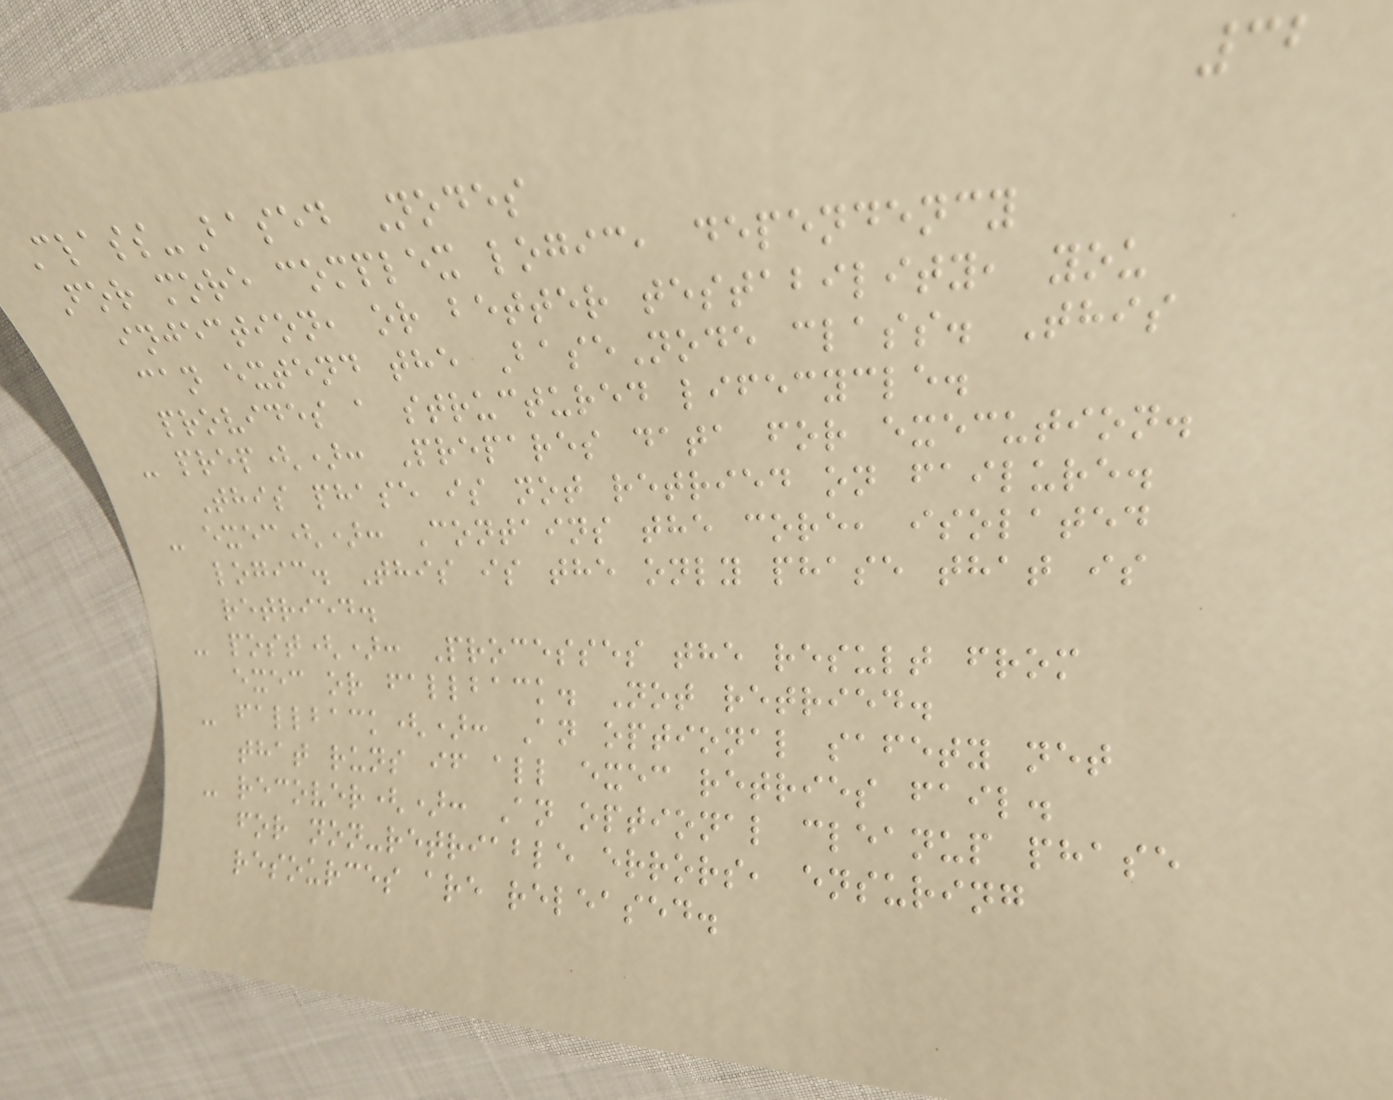32
Class-Based Nodes
For more complex logic, dependency
injection, or better testability, you
can extend the BaseNode class. This
provides a structured lifecycle.
- prep(): Prepares data for execution.
This phase is not retried on failure.
- exec(): Contains the core, isolated
logic. This is the only phase that is
retried.
- post(): Processes the result from
exec or fallback. Not retried.
- fallback(): An optional safety net
that runs if all exec retries fail.
- recover(): An optional cleanup phase
for non-retriable errors, ensuring
resources are released.
